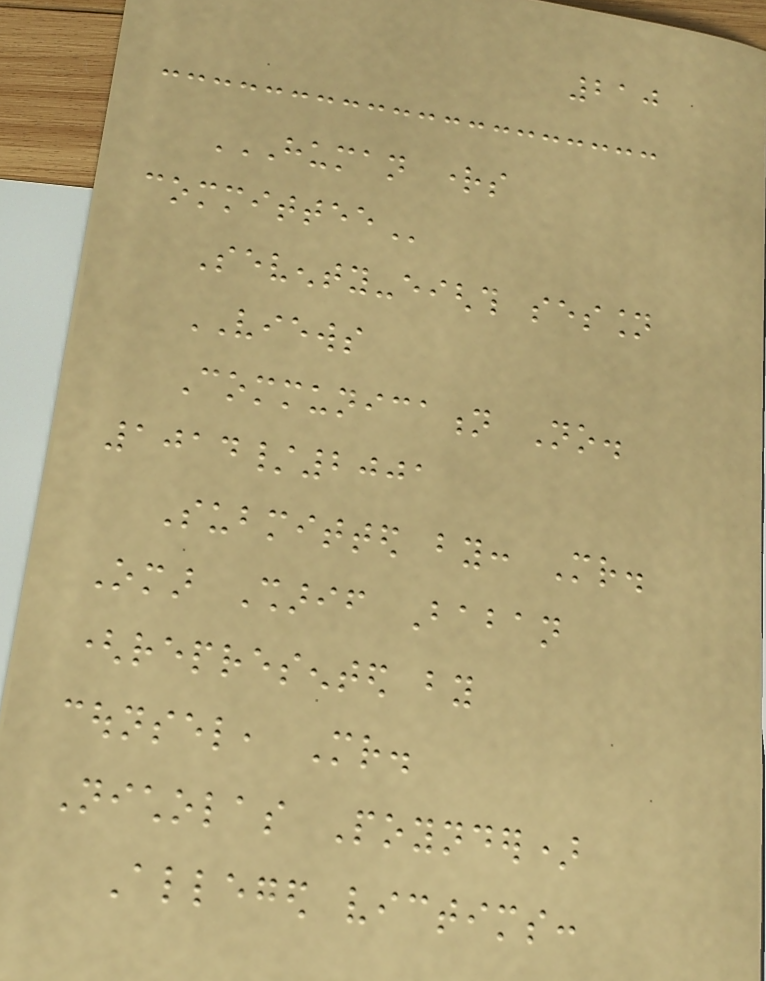210
HUMAN RIGHTS
COMMITTEE
Seventy-eighth session
VIEWS
Communication No.
1014/2001
Submitted by: Mr.
Omar Sharif Baban
(represented by
counsel, Mr.
Nicholas Poynder)
Alleged victims:
